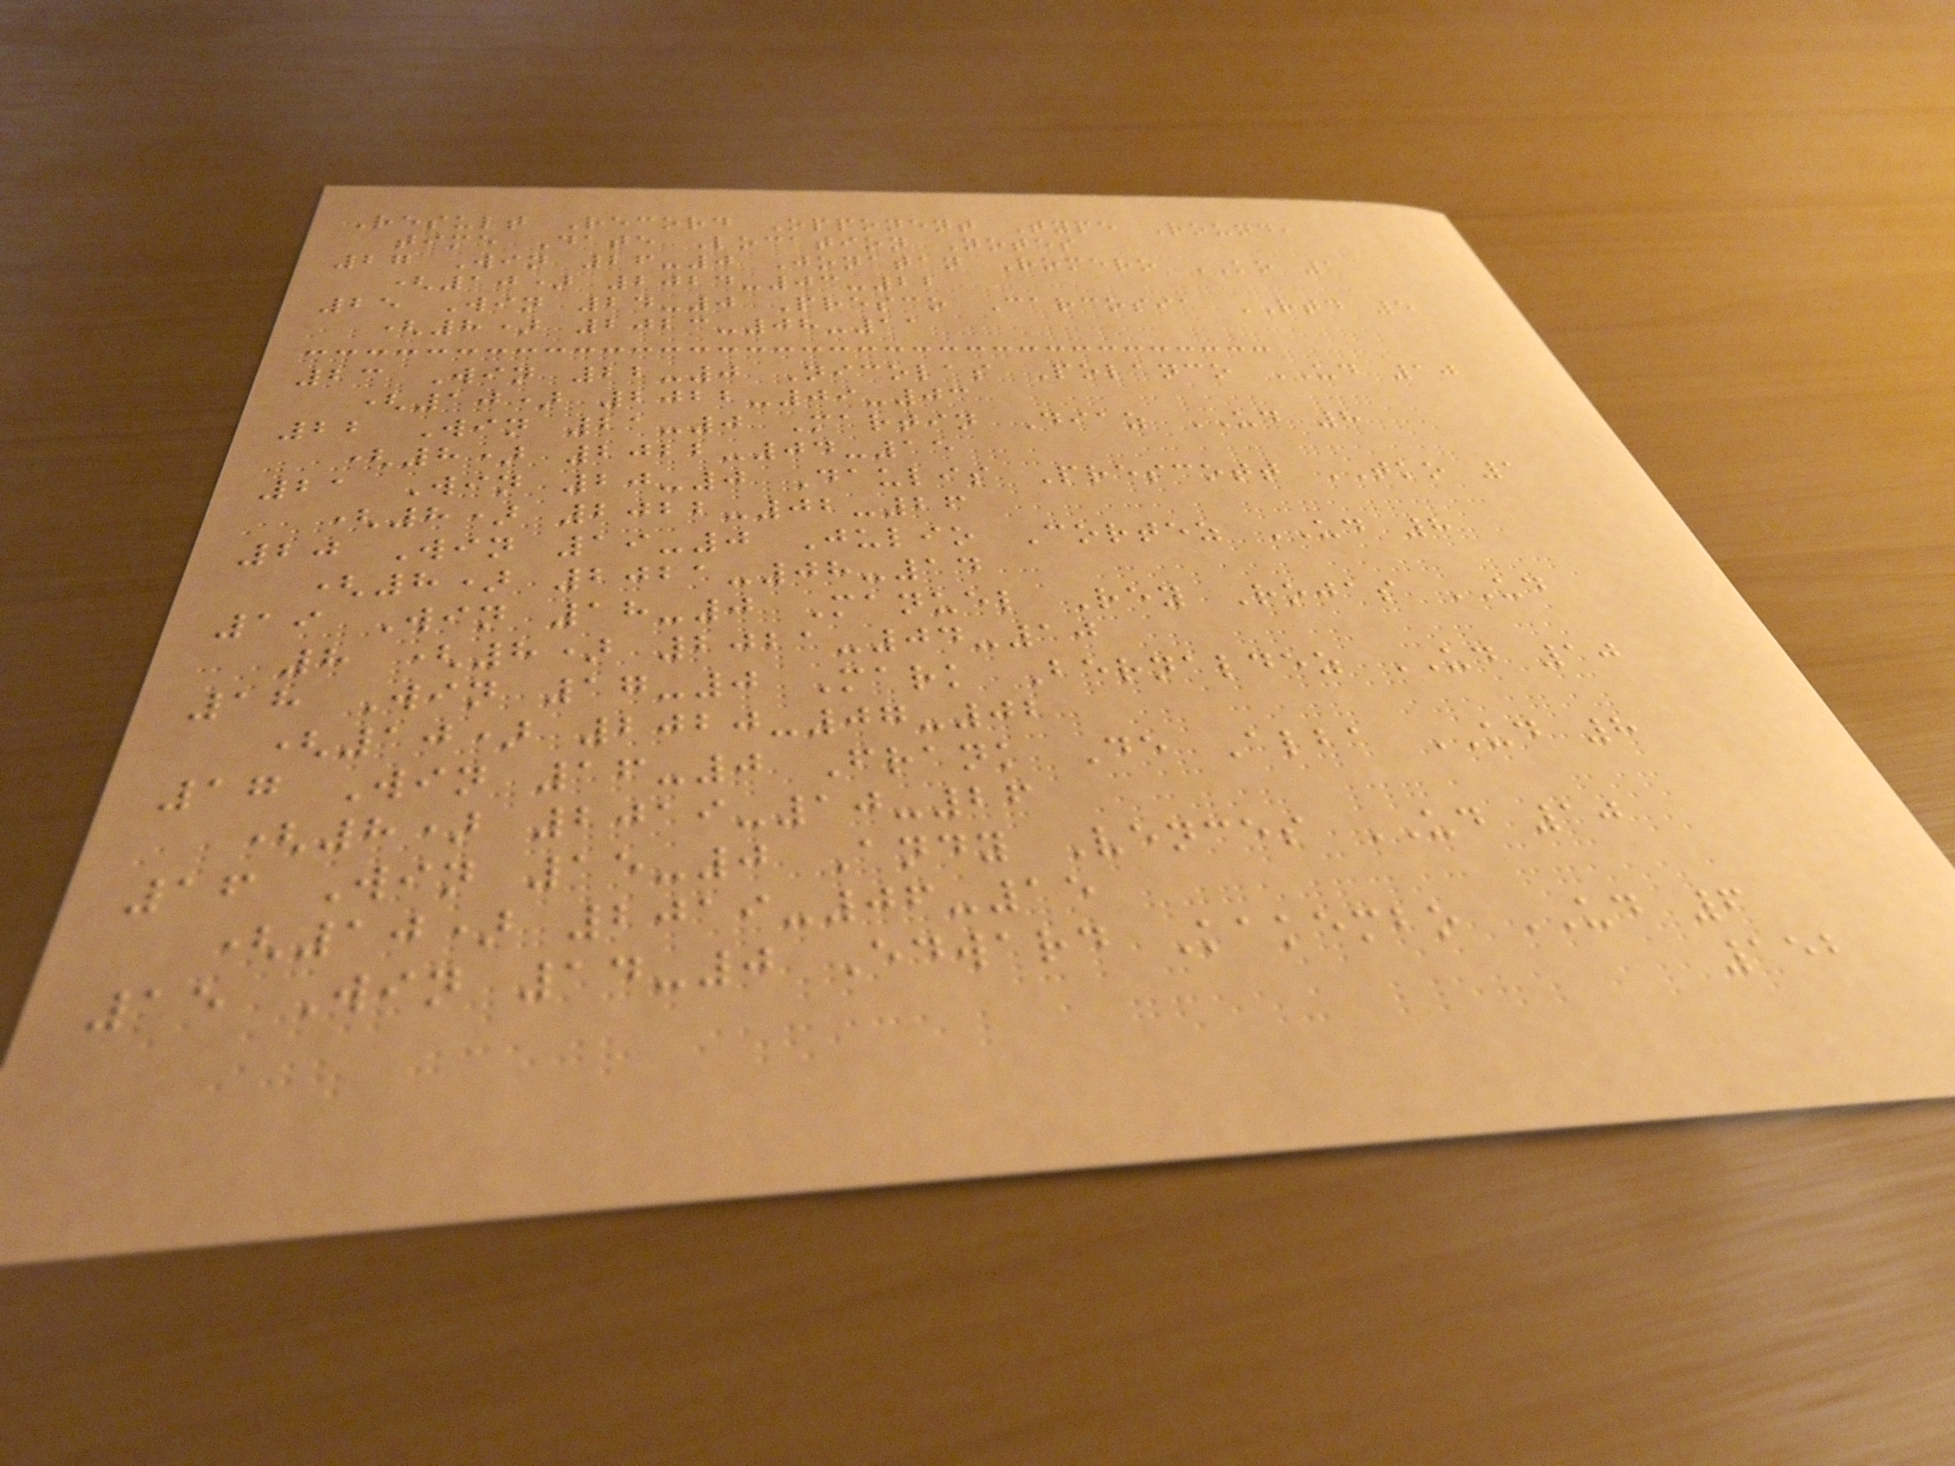Result Record Opponent Type Round,
time Date Location Notes
27 Win 26-0 Jonatan Romero KO 1
(10) 2024-03-22
25 Win 24-0 Presco Carcosia RTD 5
(8) 2023-08-11
23 Win 22-0 Nicolas Polanco UD 10
(10) 2022-09-03
22 Win 21-0 Martin Diaz UD 8
(8) 2022-04-15
21 Win 20-0 Daulis Prescott TKO 1
(8) 2022-02-26
20 Win 19-0 Julio Cortez UD 8
(8) 2021-08-14
19 Win 18-0 Manuel Rey Rojas UD
8 (8) 2021-04-10
18 Win 17-0 Mark Bernaldez UD 10
(10) 2020-07-02
17 Win 16-0 Frank De Alba UD 8
(8) 2019-10-26
16 Win 15-0 Andy Vences UD 10
(10) 2019-06-15
15 Win 14-0 Edward Kakembo UD 6
152
